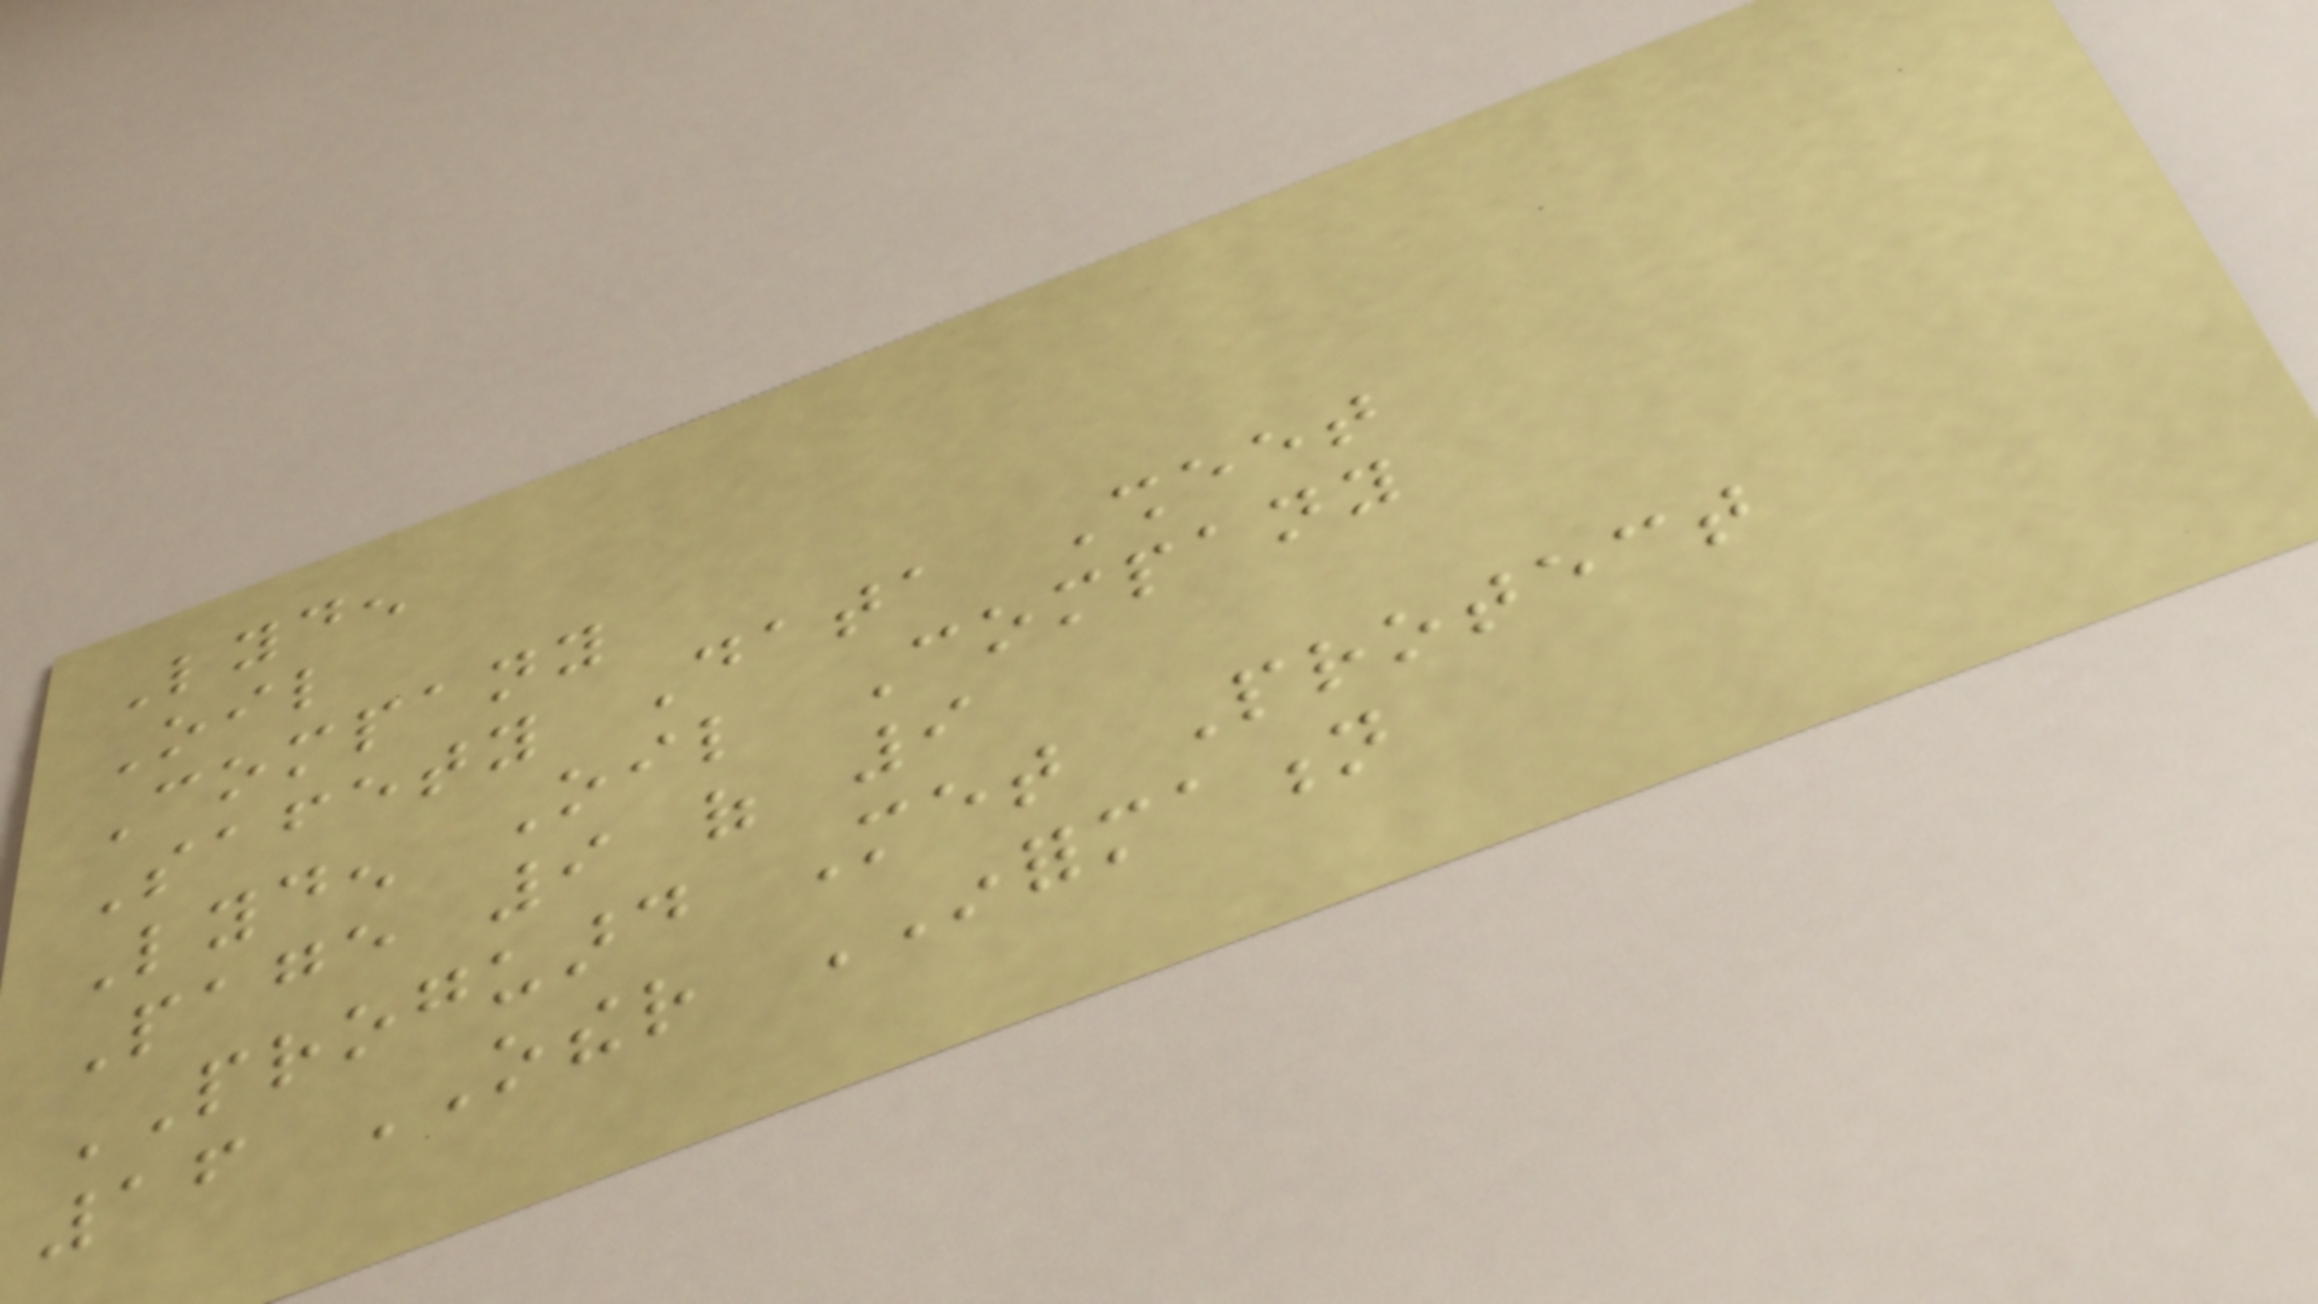Lyden
Oil
Company
Safety Data Sheet
Lyden Oil Company
Page 9 of 9
PROGUARD Met Protect
16 OTHER INFORMATION
